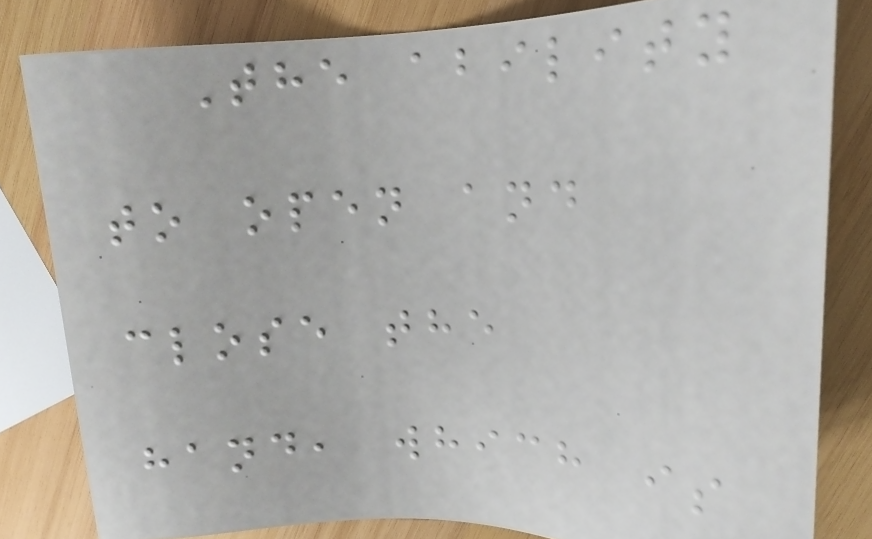The ability
to open and
close the
hand, which is
